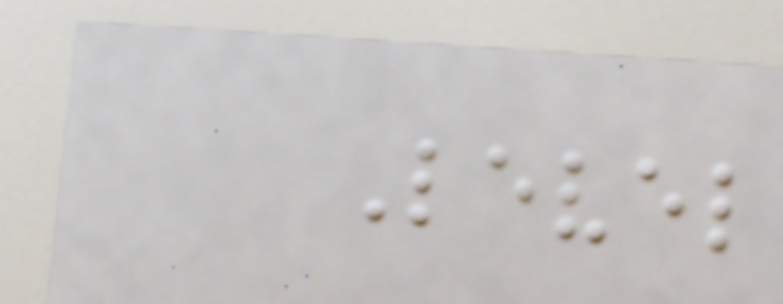Level
